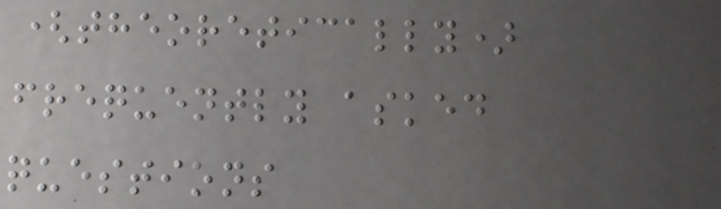(theoretically)
frequently asked
questions
